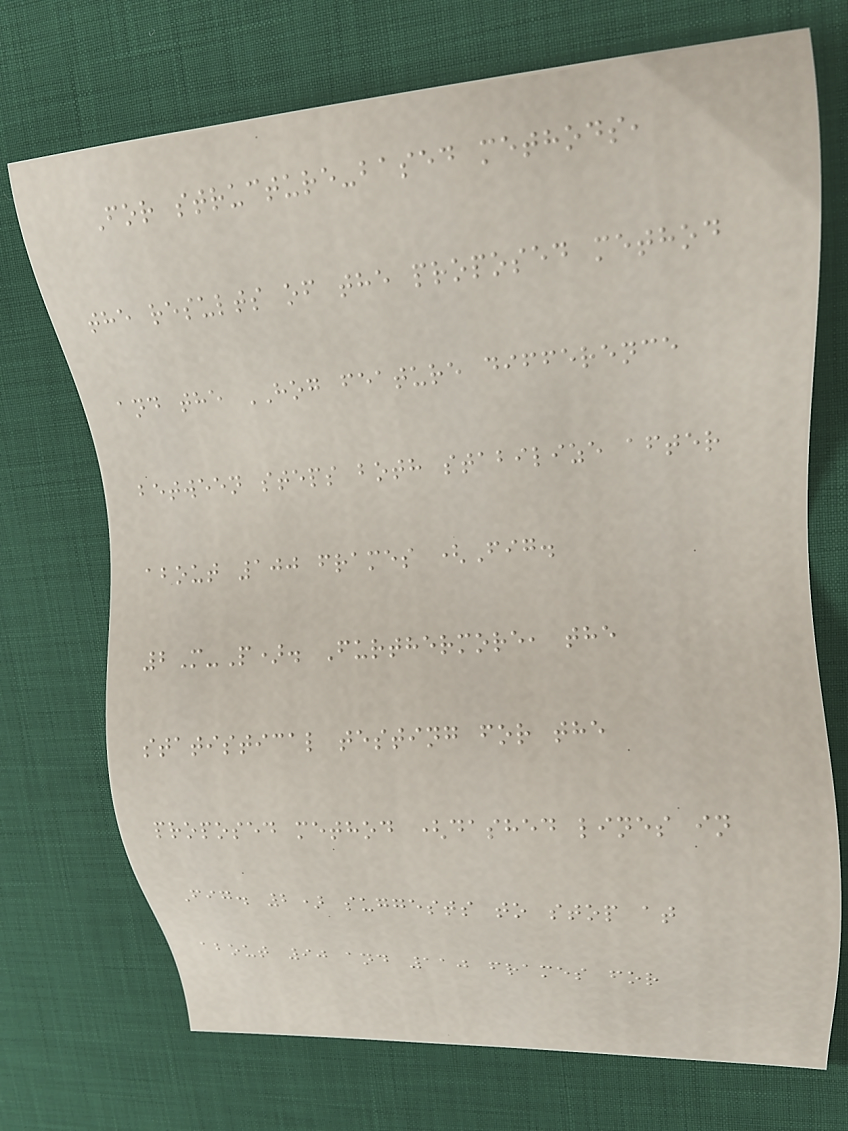For structure-based methods,
the results of the proposed method
and the HOG feature difference
between steps both stabilize after
about 100 frames (Fig.
2M-P). Furthermore, the
statistical testing for the
proposed method (dashed lines in
Fig. 2) suggests to stop at
about 90 and 110 frames for
